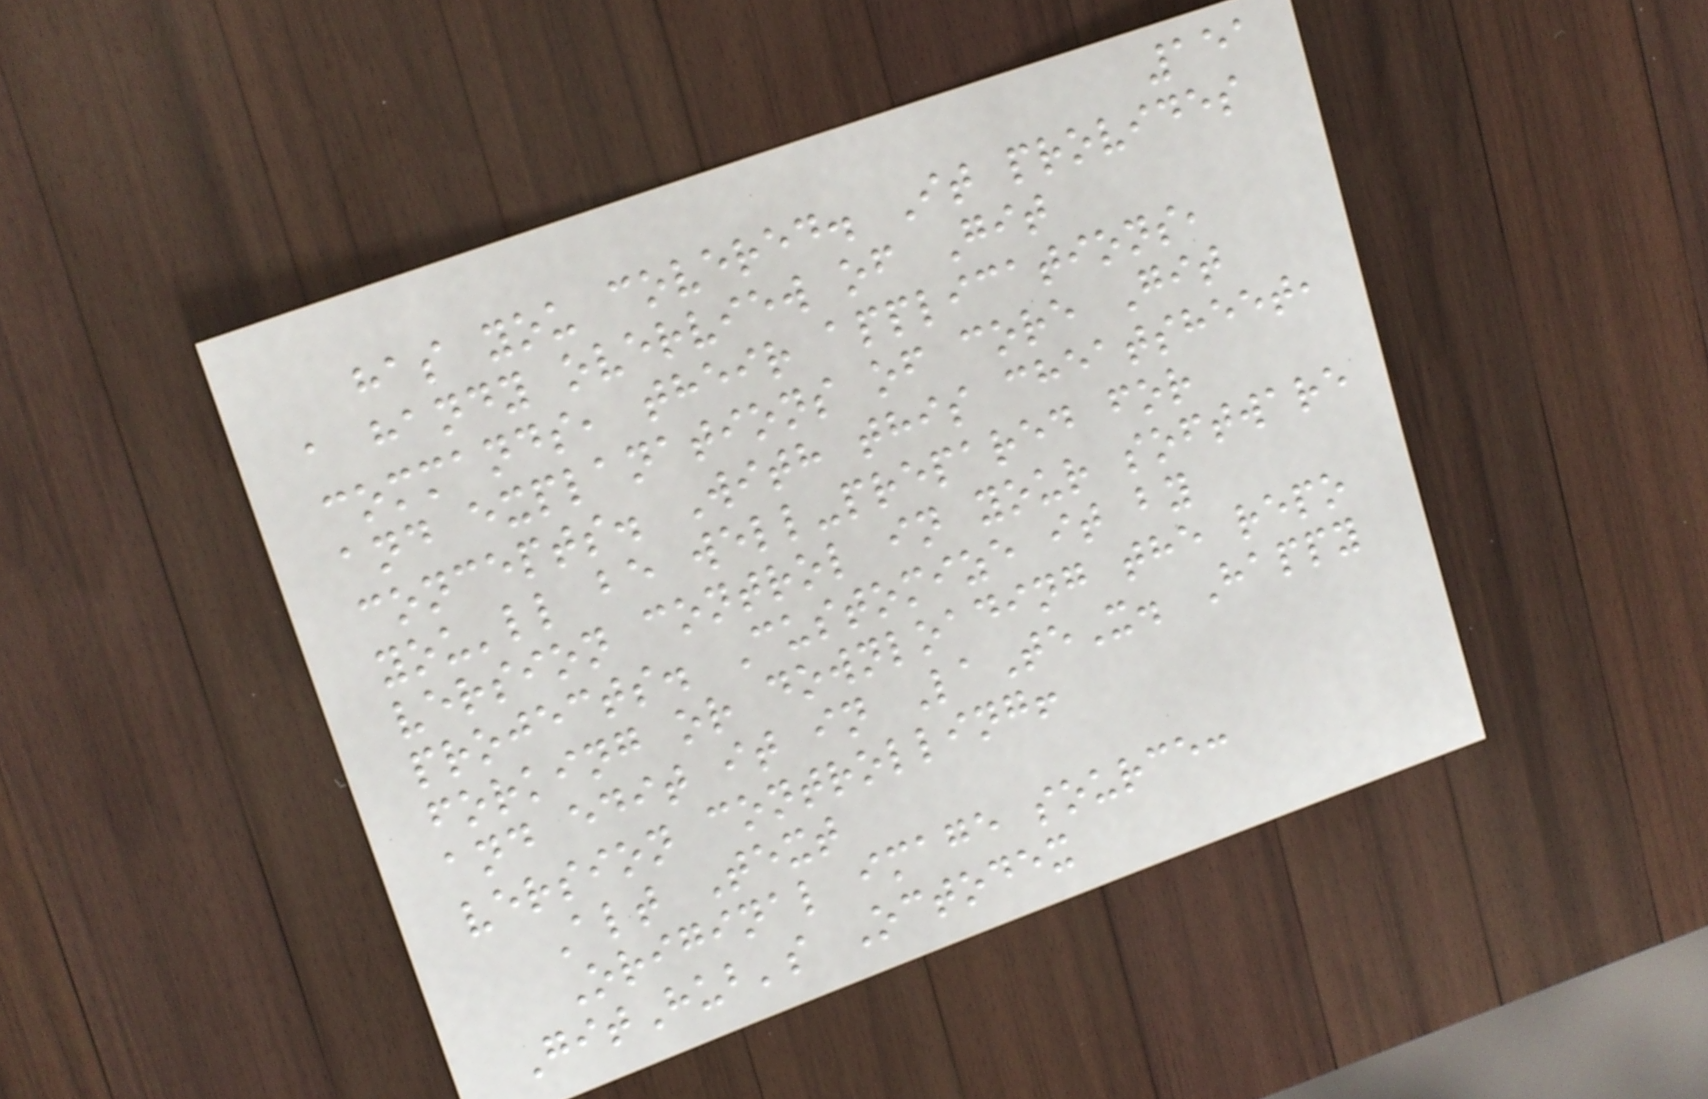151
has you covered. It provides
a handy overview of Git
commands, their applications,
and explanations of core Git
concepts. With this cheatsheet,
you'll be well-prepared for
version control in your software
projects. Customize it by
forking or downloading the repo
and edit it in LaTeX. Happy
version controlling!
Alt Text
Original image source:
GitHub's Octodex
